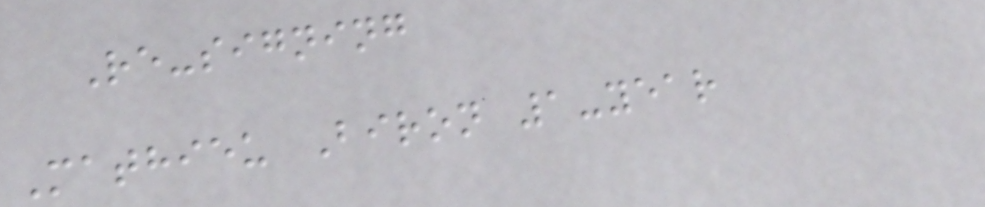Re-signing
Mathieu Biron 1-year
